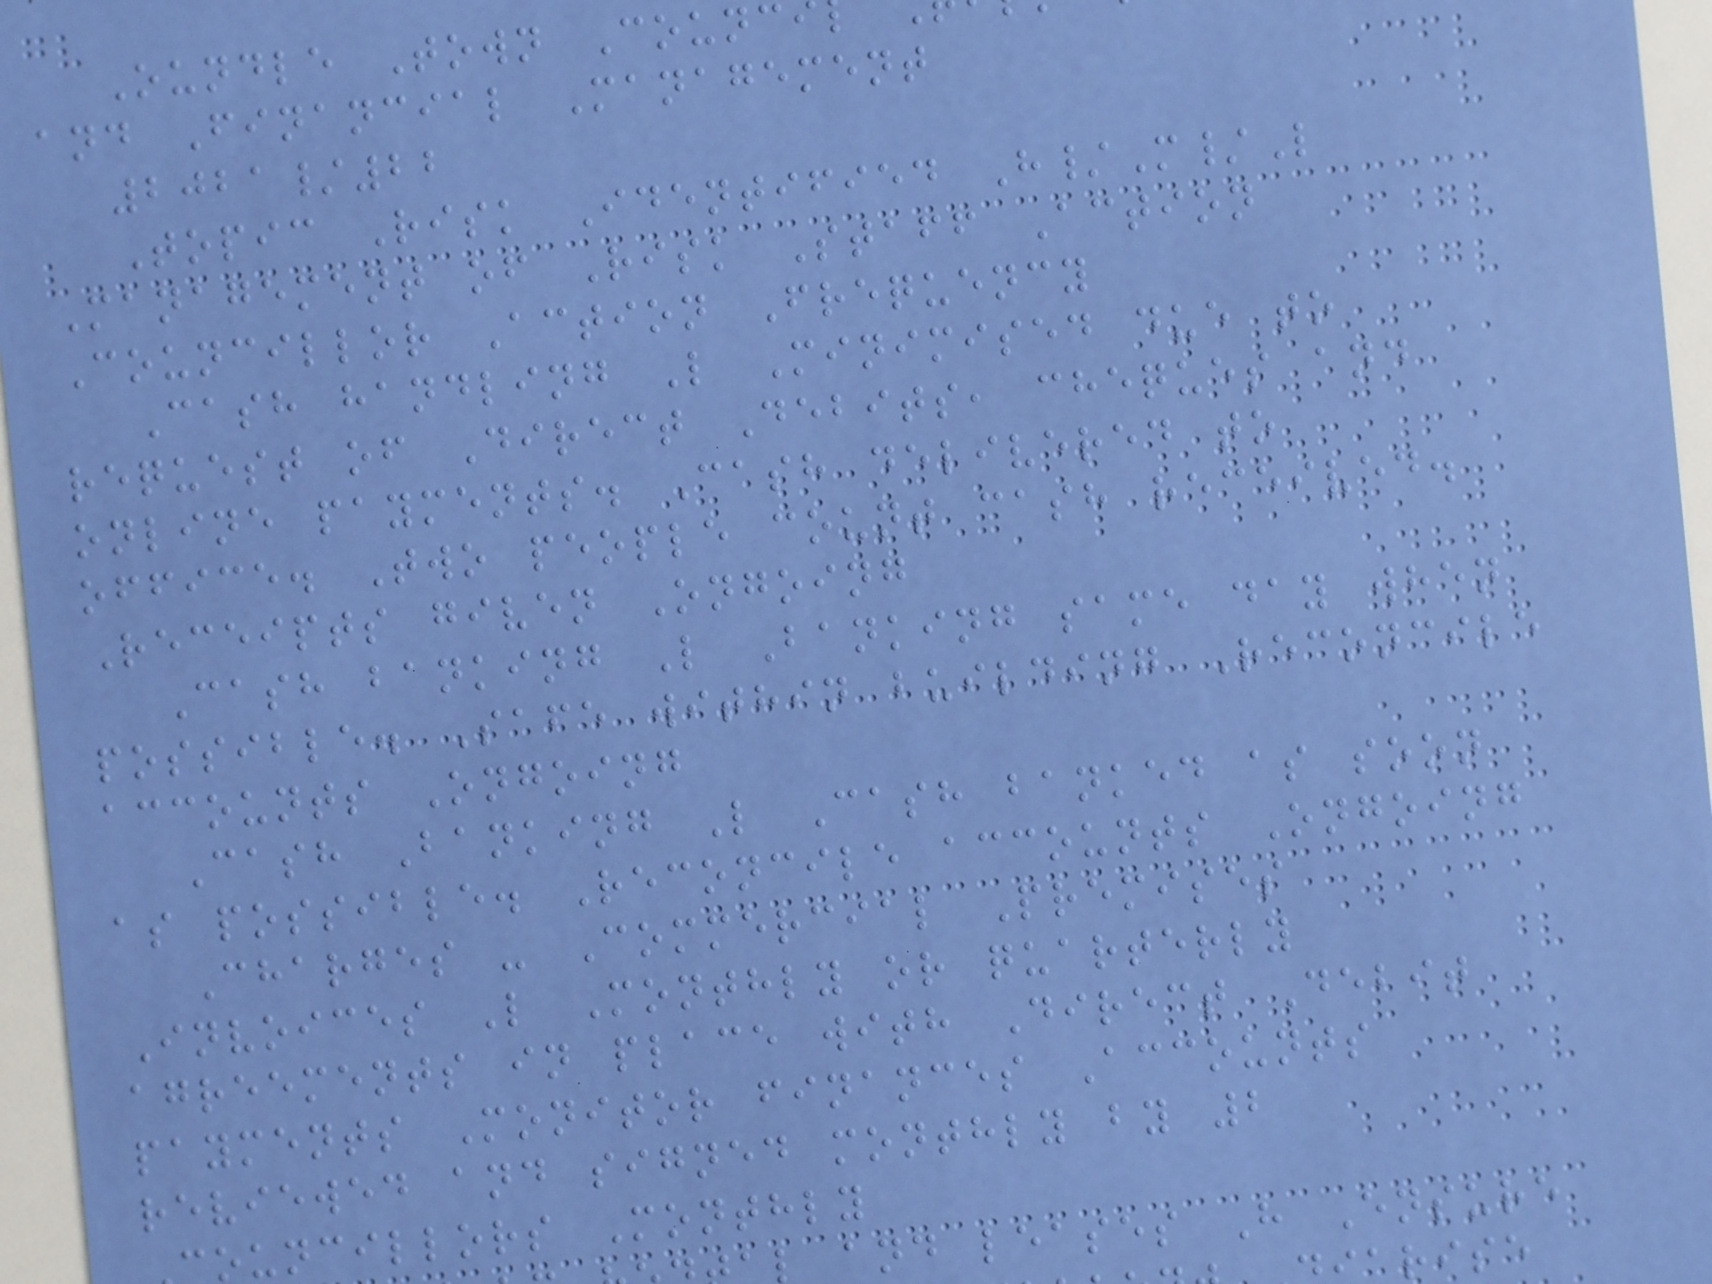Oundle Town Counc
and Financial Management
2021/22
Topic Risk Identified H/M/L
Management of Risk Staff Action
Councillor Action Frequency
Cash handling L Minimised due to
request of Direct Debits, cheques and
online payments. Cash delivered to
office. Two people count cash received.
Receipts given Ongoing
Cash banking L Banking same day when
possible. Safe within building Reconcile
accounts Ongoing
Cash Banking L Cash banked as soon
as possible. Reconcile accounts Ongoing
Charges - Commercial Premises
Invoices L Monthly or quarterly
agreements in place with Direct Debit
payments Monitor finances Accounts
reviewed and signed monthly by 2
ouncillors Monthly
and leases H Ensure
